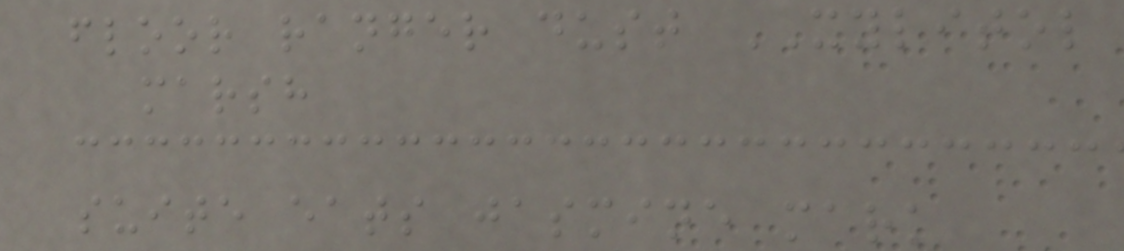floor ranger dust XYLITOL
marsh
suite eats jasmine mark
